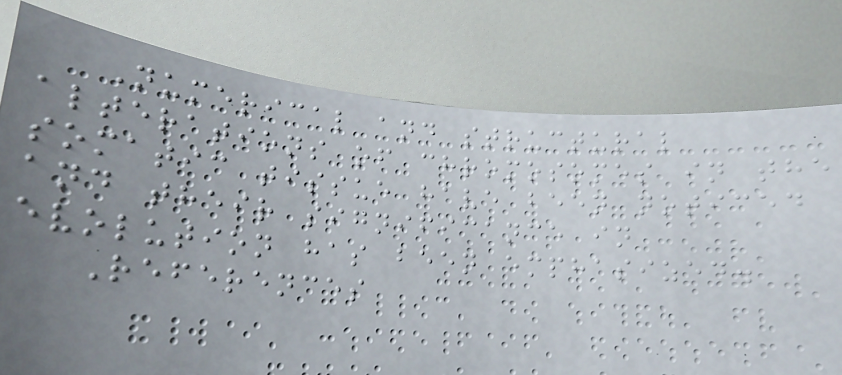Numerical and structural
alterations of chromosomes in the
somatic tissue have been noticed
and their significance in
evolution has been emphasized.
References
